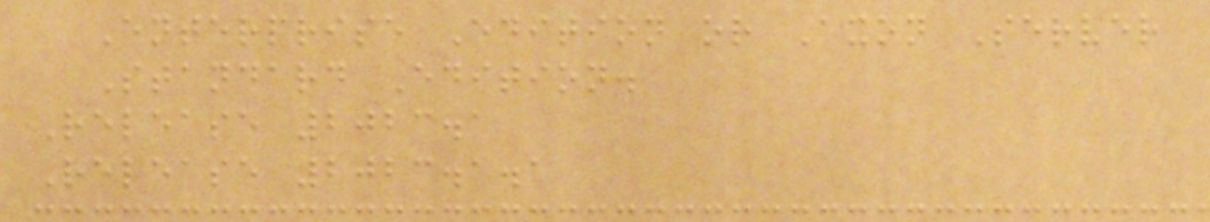Enterprise Edition or Axon Server
Standard Edition.
Release 2023.1
Release 2023.1.1
